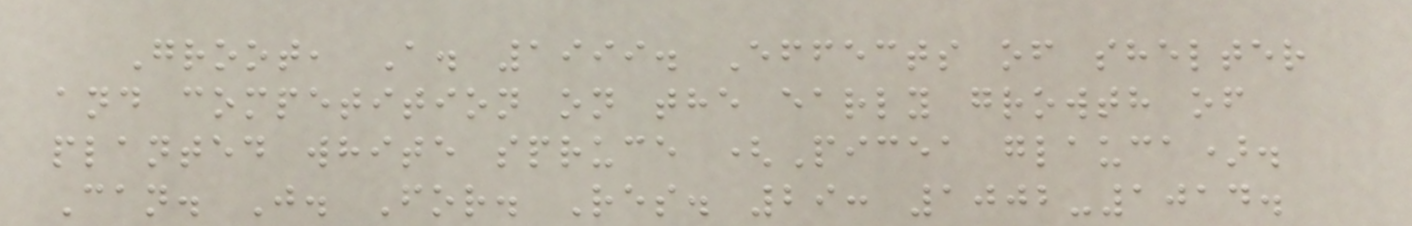Groot, A. 1999. Effects of shelter
and competition on the early growth of
planted white spruce (Picea glauca).
Can. J. For. Res. 29: 1002-1014.
